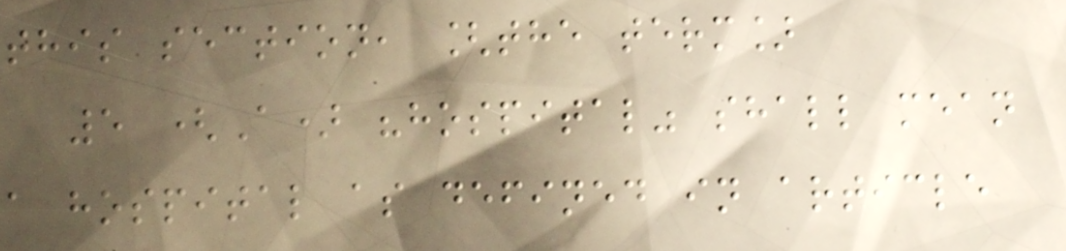this section, [the term]
5 (A) "hospital" shall mean
a hospital as defined in article
